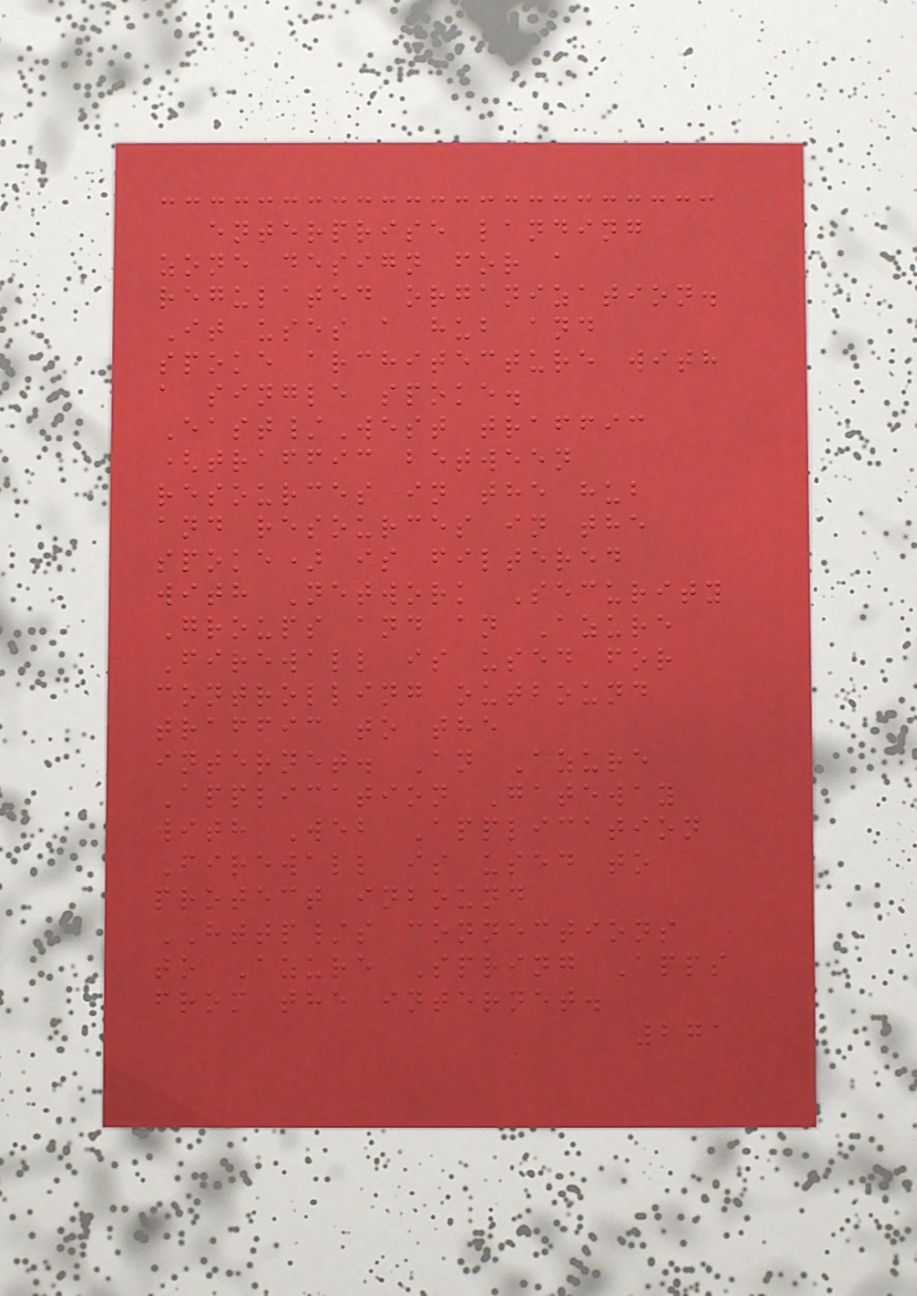enterprise landing
zone design for a
regulated organization.
It uses a hub and
spoke architecture with
a single spoke.
East/West traffic
(traffic between
resources in the hub
and resources in the
spoke) is filtered
with Network Security
Groups and an Azure
Firewall is used for
controlling outbound
traffic to the
internet. An Azure
Application Gateway
with Web Application
Firewall is used to
protect inbound
HTTP/s connections
to Azure Spring Apps
from the internet.
271
